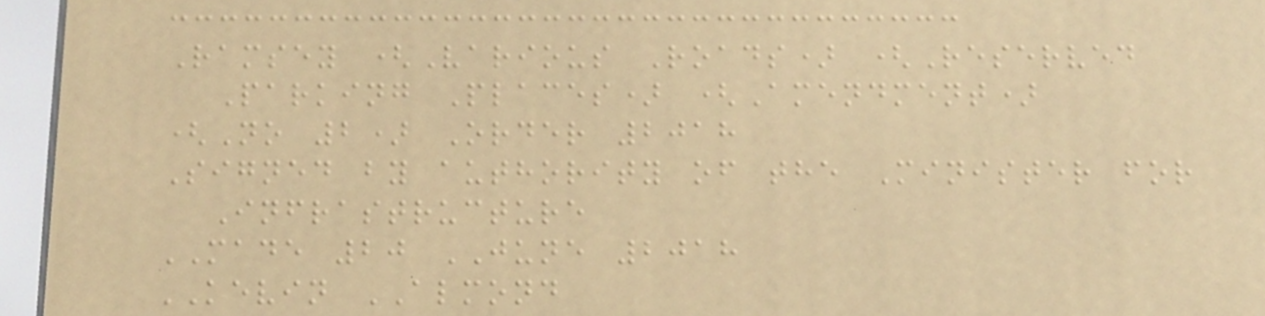Ramsey (Various Roads) (Reserved
Parking Places) (Amendment)
(No 2) Order 2018
Signed by authority of the Minister for
Infrastructure
MADE 20 JUNE 2018
KEVIN ALMOND
